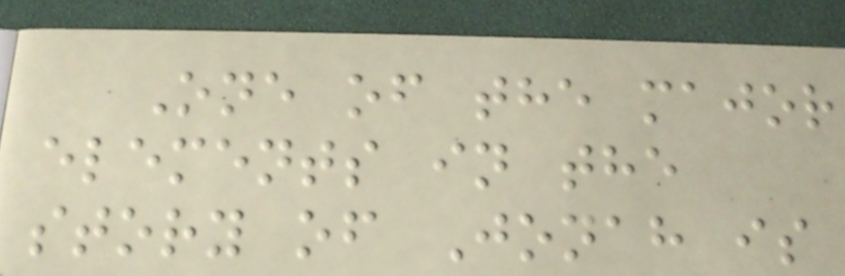One of the major
elements in the
story of Jonah is
